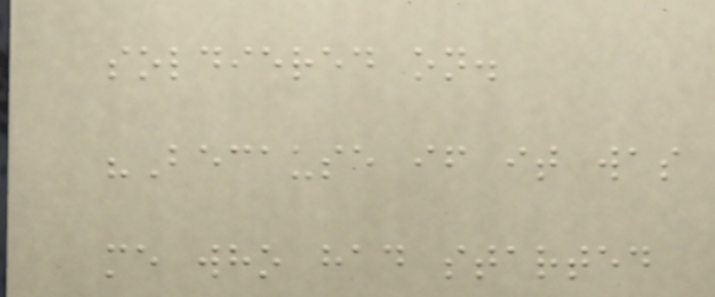soldiered on.
"Because if it was
me who had started
